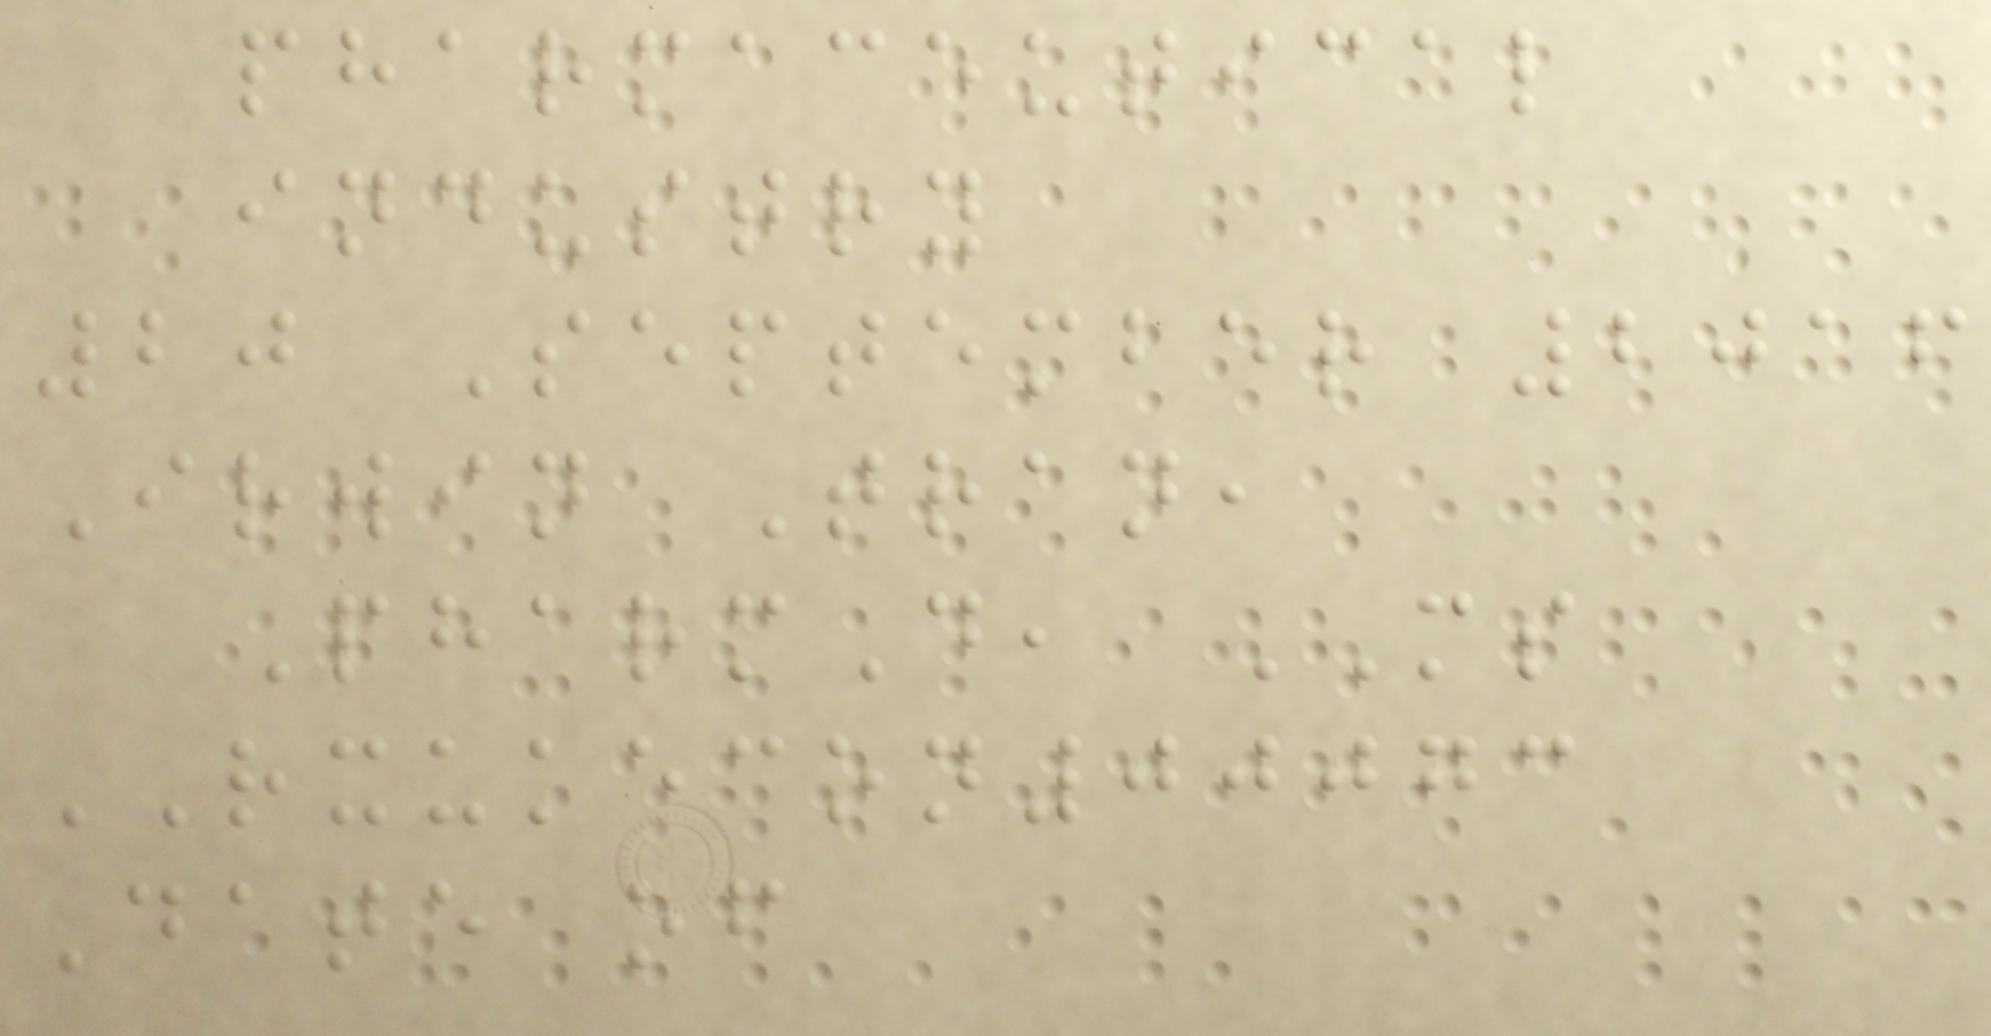pharmaceutical
industry
20 September 2016
Irwin Tran,
PharmD, MS
RXUKECON00073
Date of
